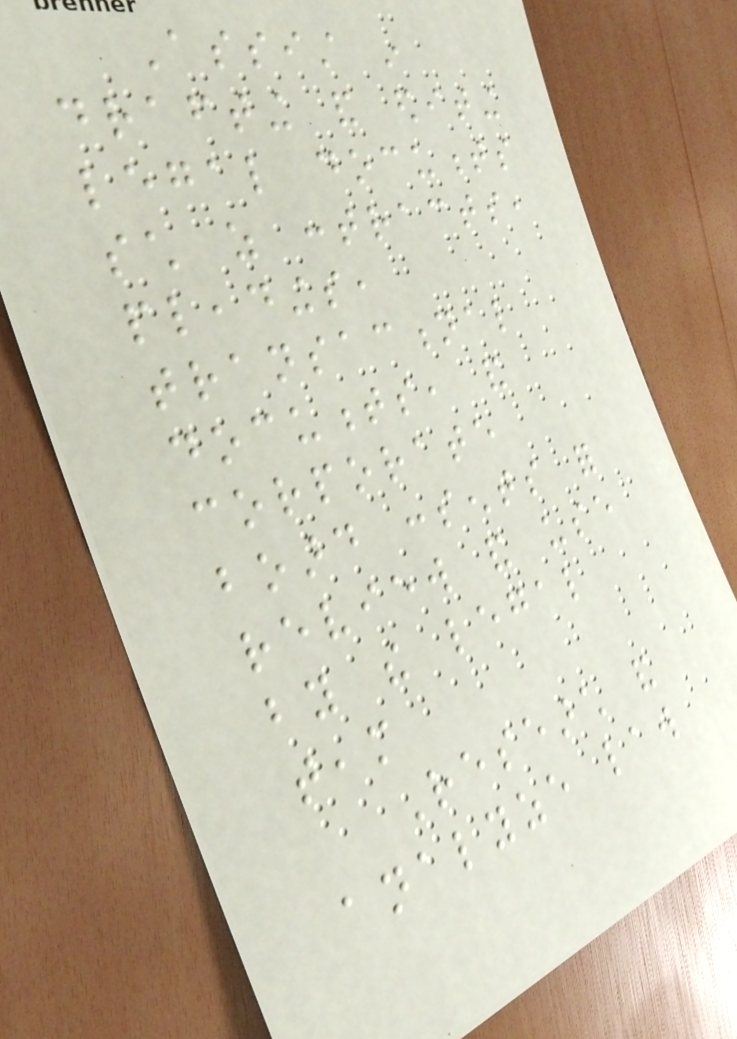Assist in
drafting and editing
legal documents
such as contracts,
pleadings,
transactional
documents, and
corporate
board consents for
review and use
by the legal
team
Research and
analyze law
